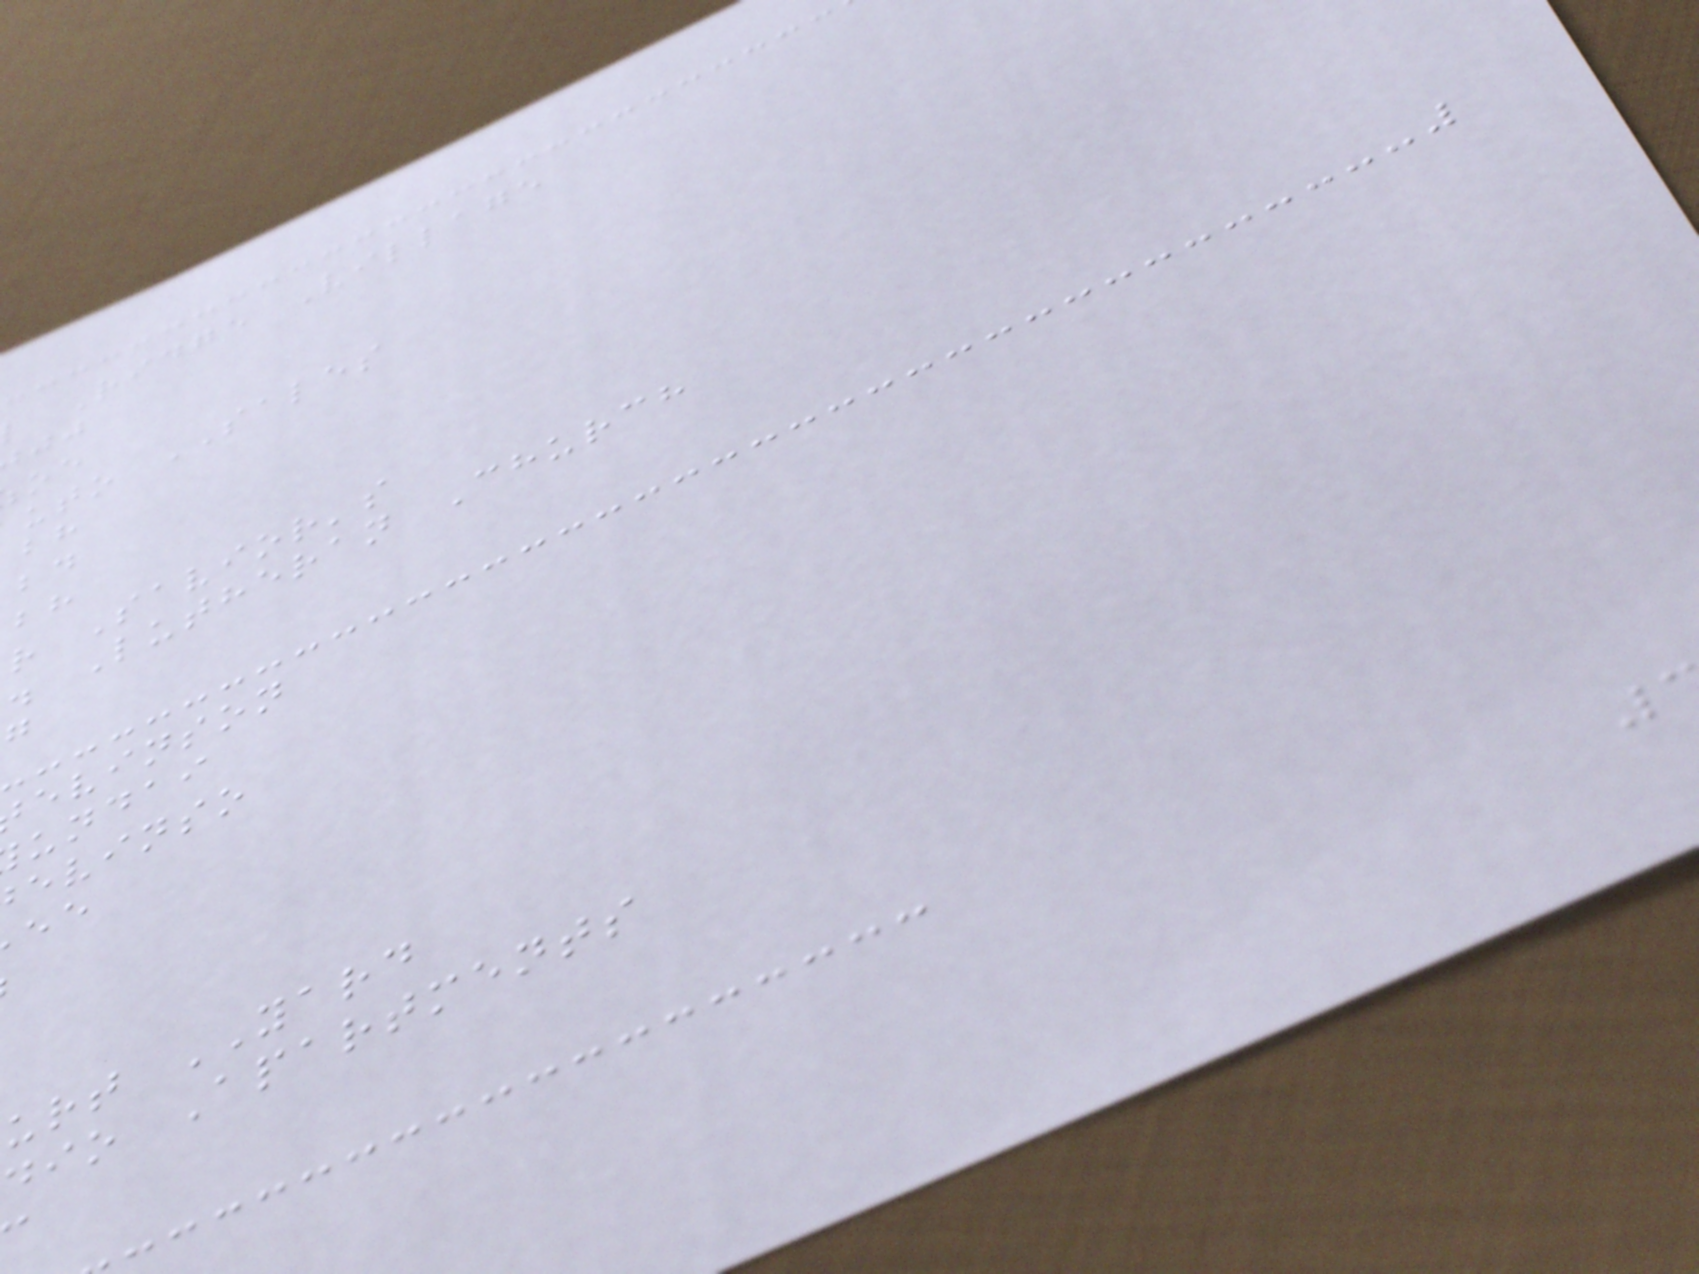Ridge Village
uto SALES
r Savior's
. Lutheran Church
evinson
undai
evinso
urt YARD
dio Apartments
